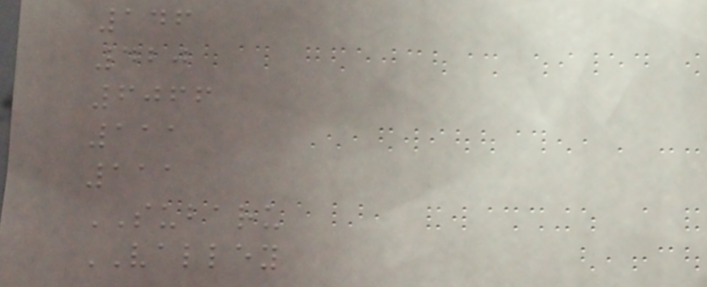146
420
6066
111
111
SUBARU
VALLEY
